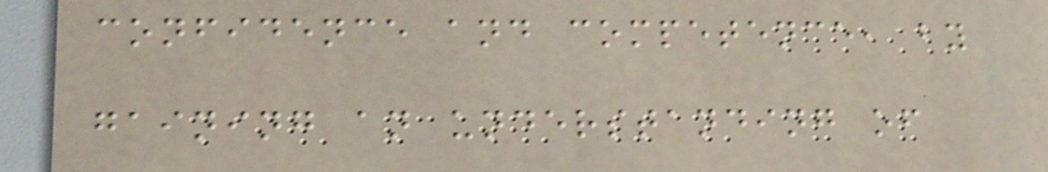confidence and competence, by
gaining an understanding of
